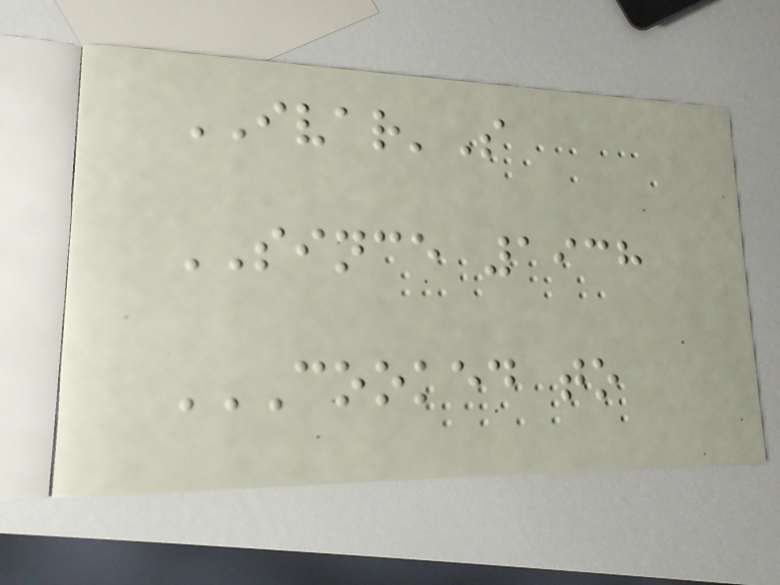IVAR'S
SINCE 1938
COOKED TO
